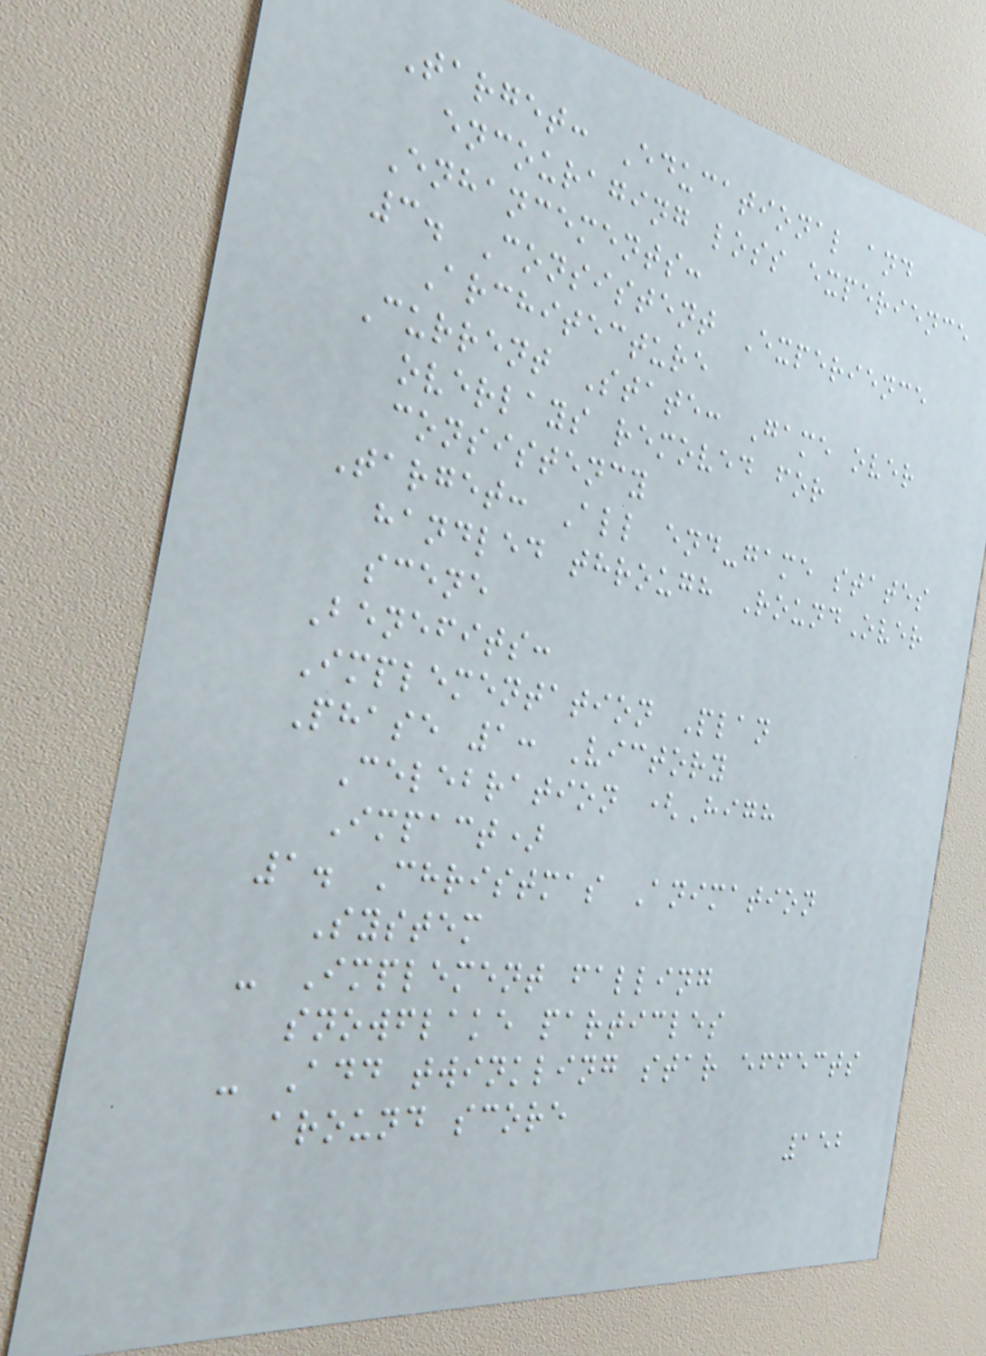Target: Educational and
encouraging loss experience
Enhancements:
3. Consistent Experience
Architecture
Current State: Game over
overlays removed for
consistency
Target: All end-game states
handled through RoundOver
scene
Benefits:
Implementation Plan
Phase 1: Victory
Celebration (High
Impact)
1. Christmas Animation
System
- Implement falling
snowflake particles
- Add twinkling star effects
around score
152
